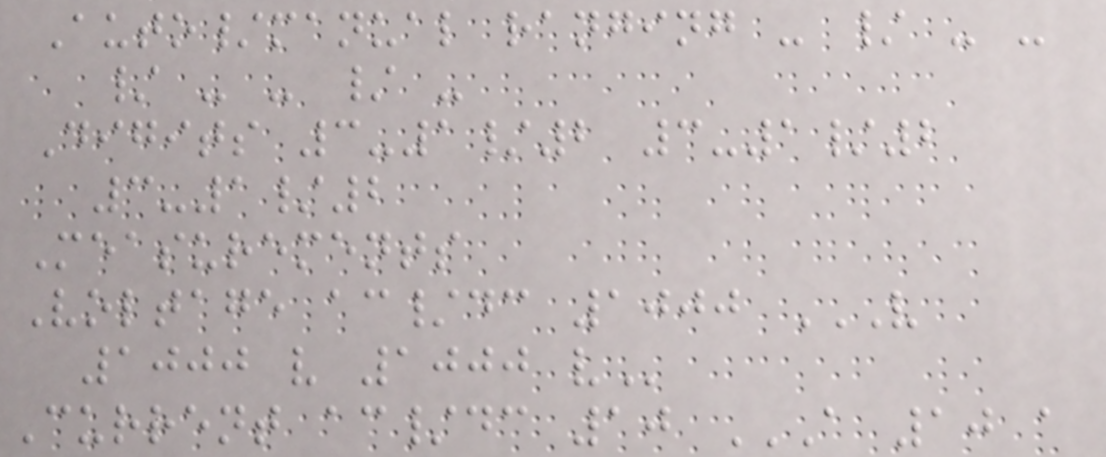Auto/manual ranging - / - -
/ - - / -
Digits 3-1/2 3-1/2
3-1/2
Measurements
Voltage ac/dc 1000 V
1000 V 1000 V
Current ac/dc 10 A 10 A
